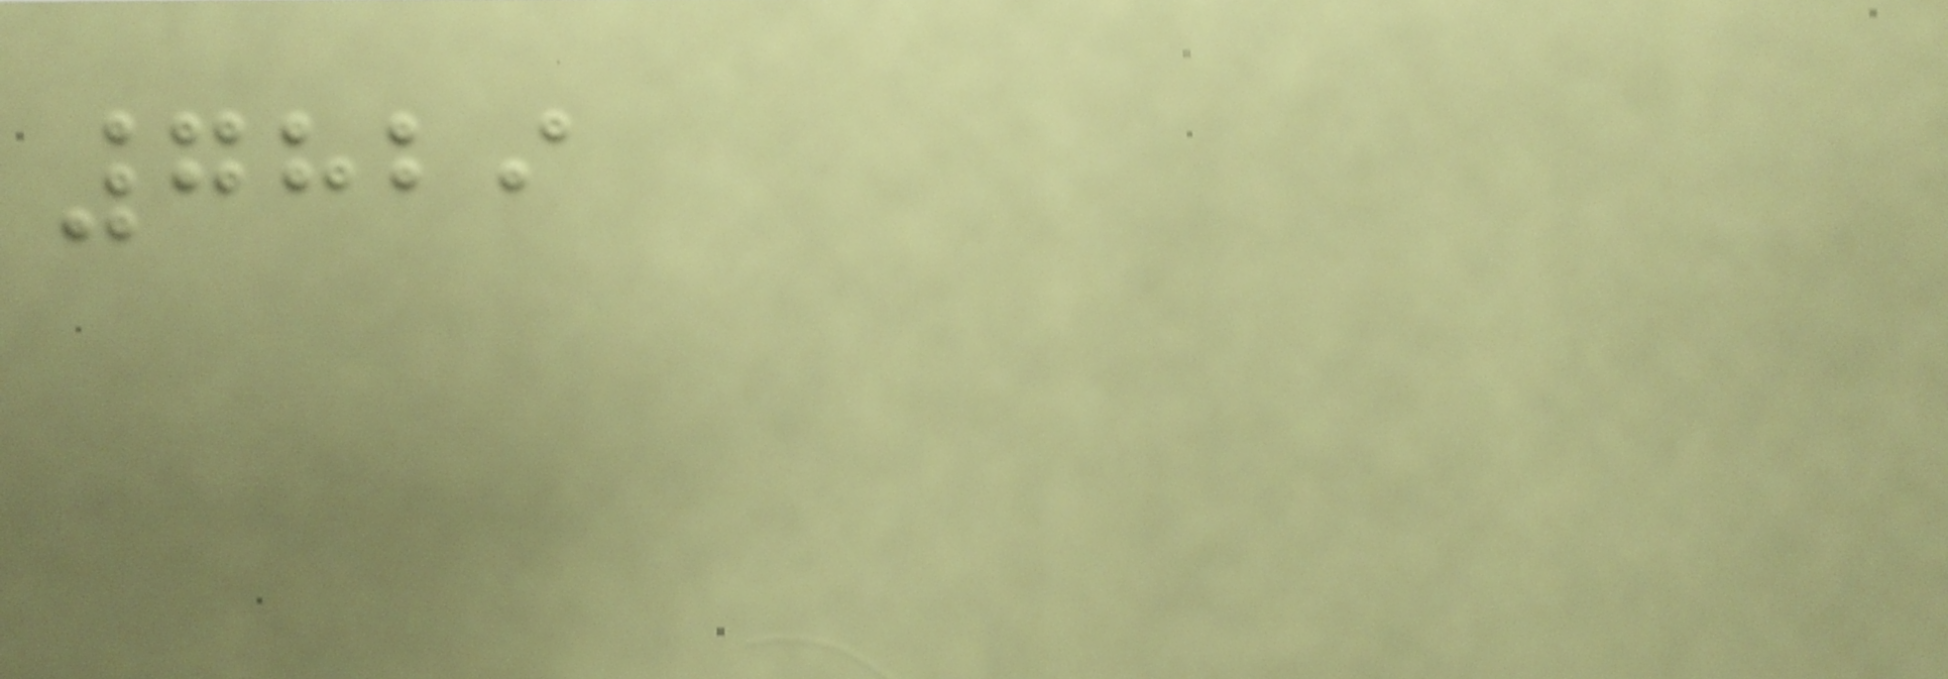7829
